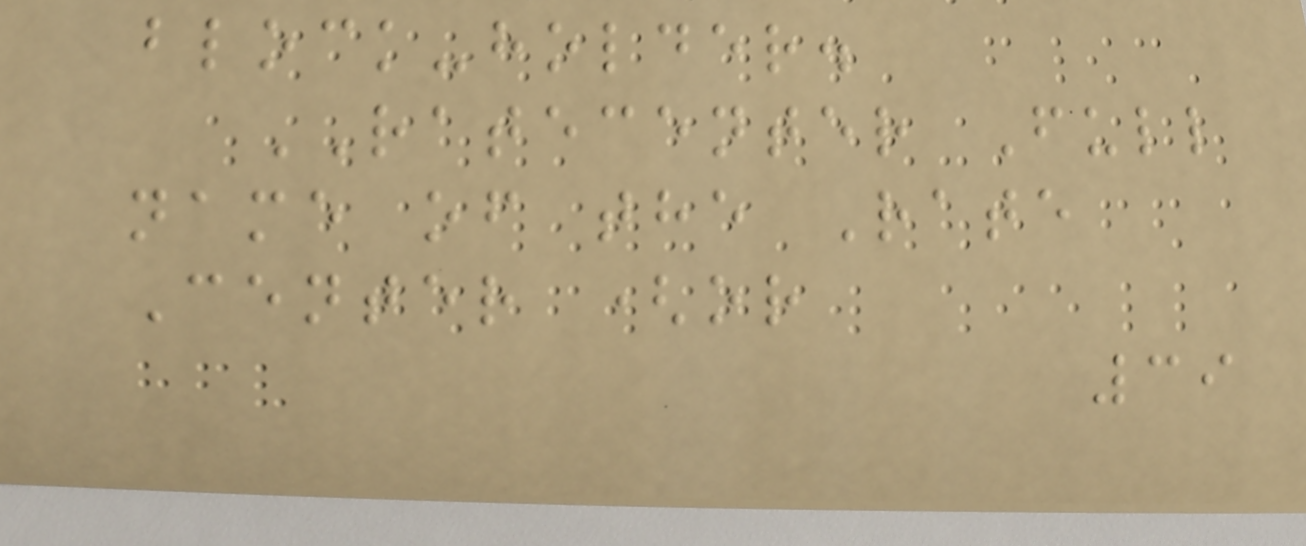block-holder.
RATECENTER Full
name of the Rate
Center (or
39
